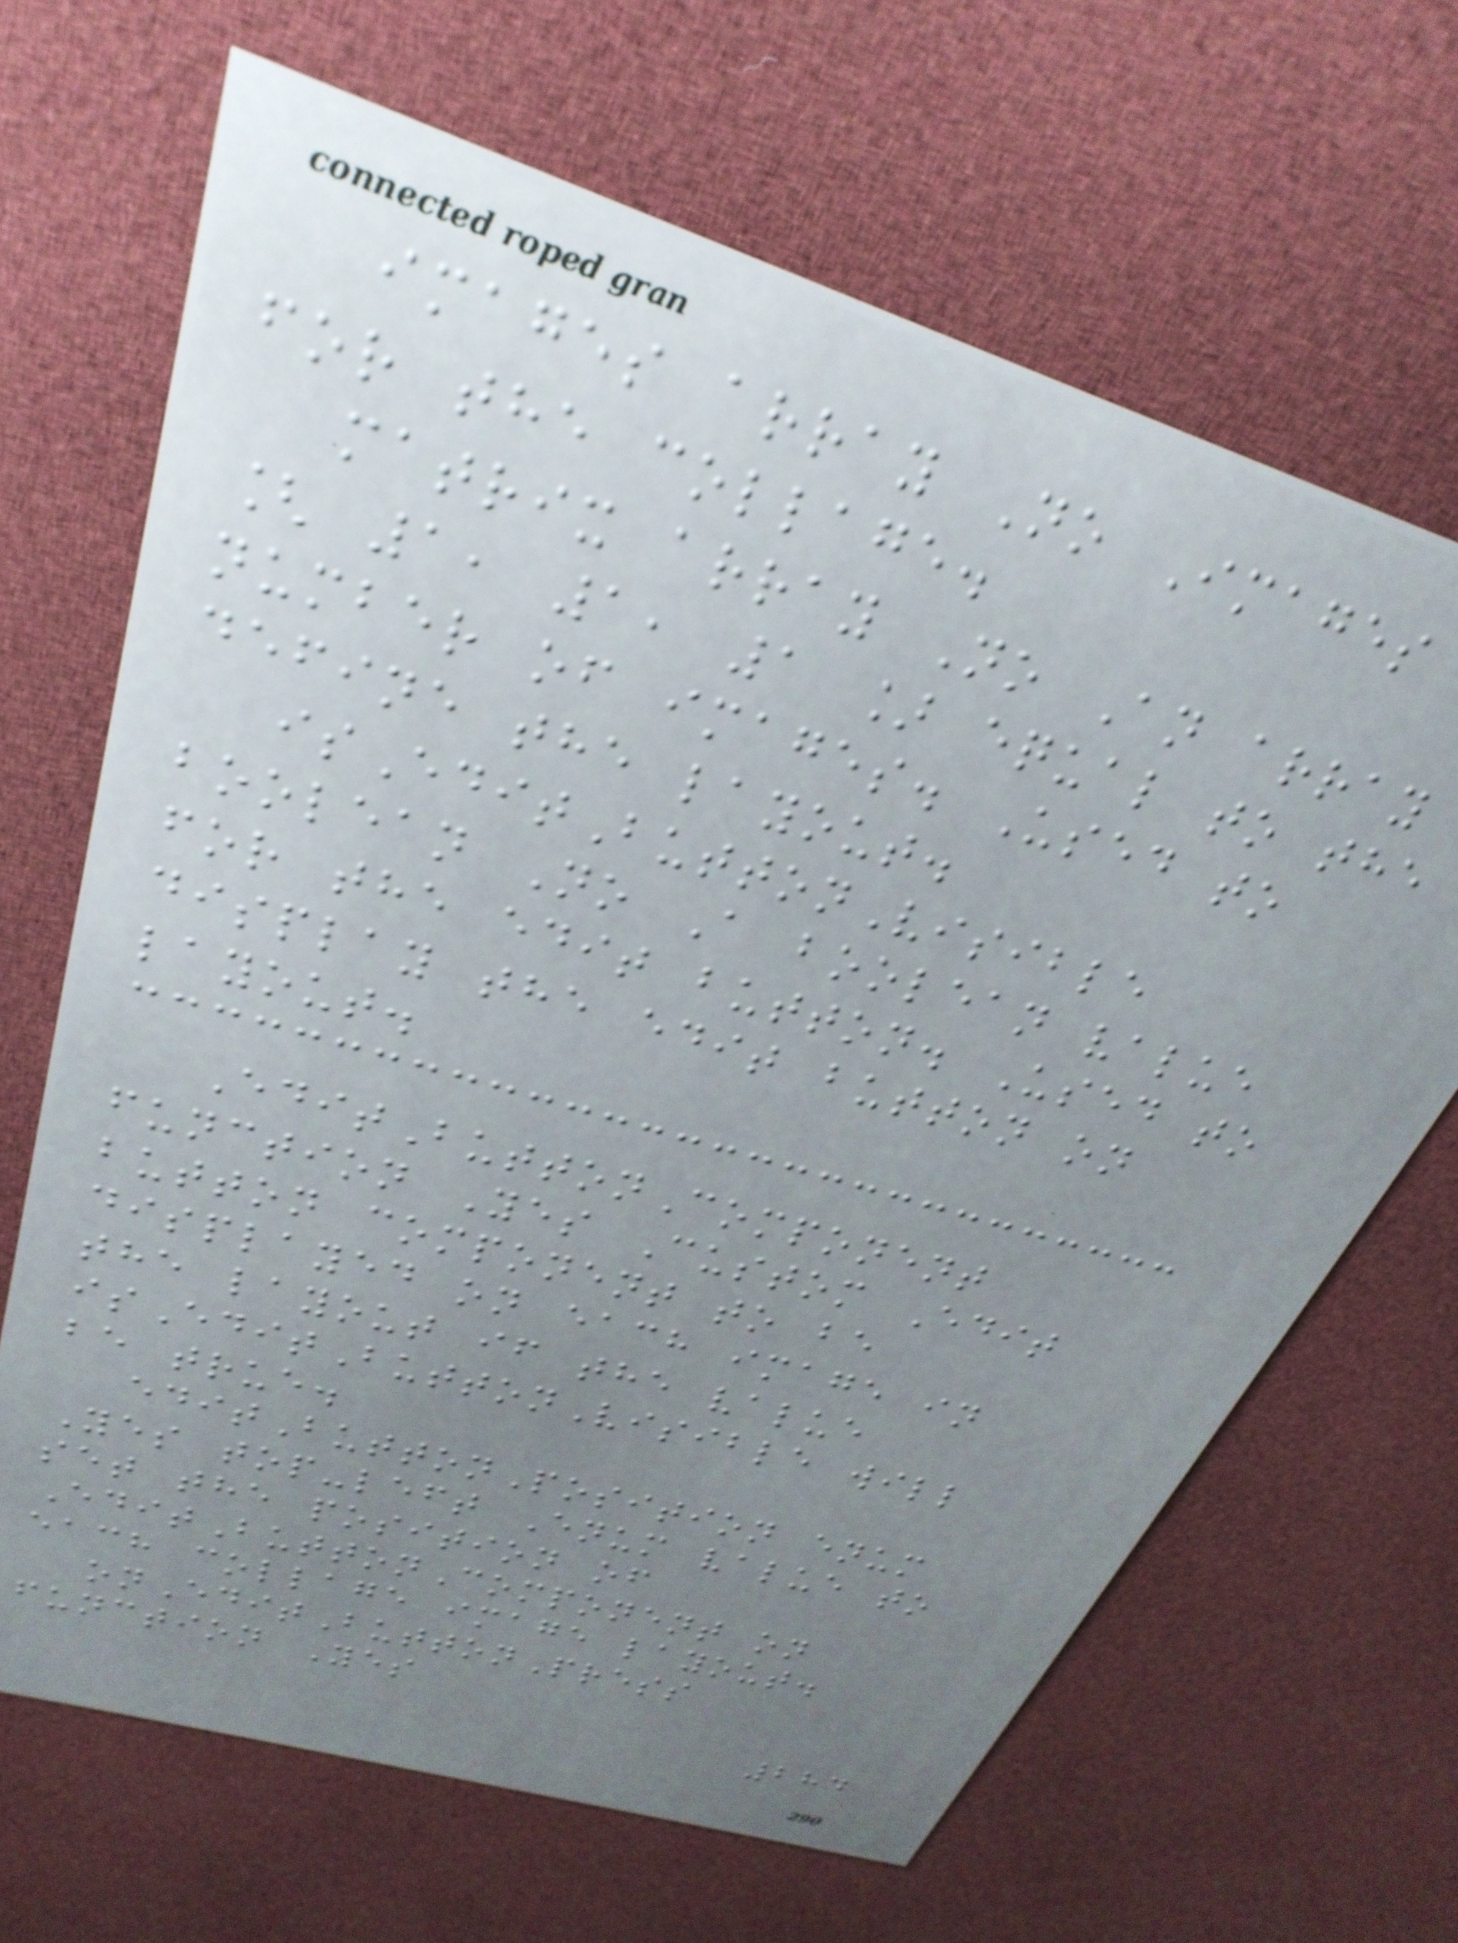images array No Images
for the collage.
matrix array No An array
[ 1, 1, 1 ] equal to the
number of images. Used to
define the layout.
isEditButtonVisible
boolean No A boolean value
for the edit button. Used to
display the edit button on
layout.
EditButtonComponent
function Yes Custom Edit
button component to be
displayed on each image in
the layout if the value
isEditButtonVisible will
be true.
editButtonPosition enum
Yes top-left Enum value to
set the position of
EditButtonComponent on
each collage image layout.
onEditButtonPress
function Yes
284
